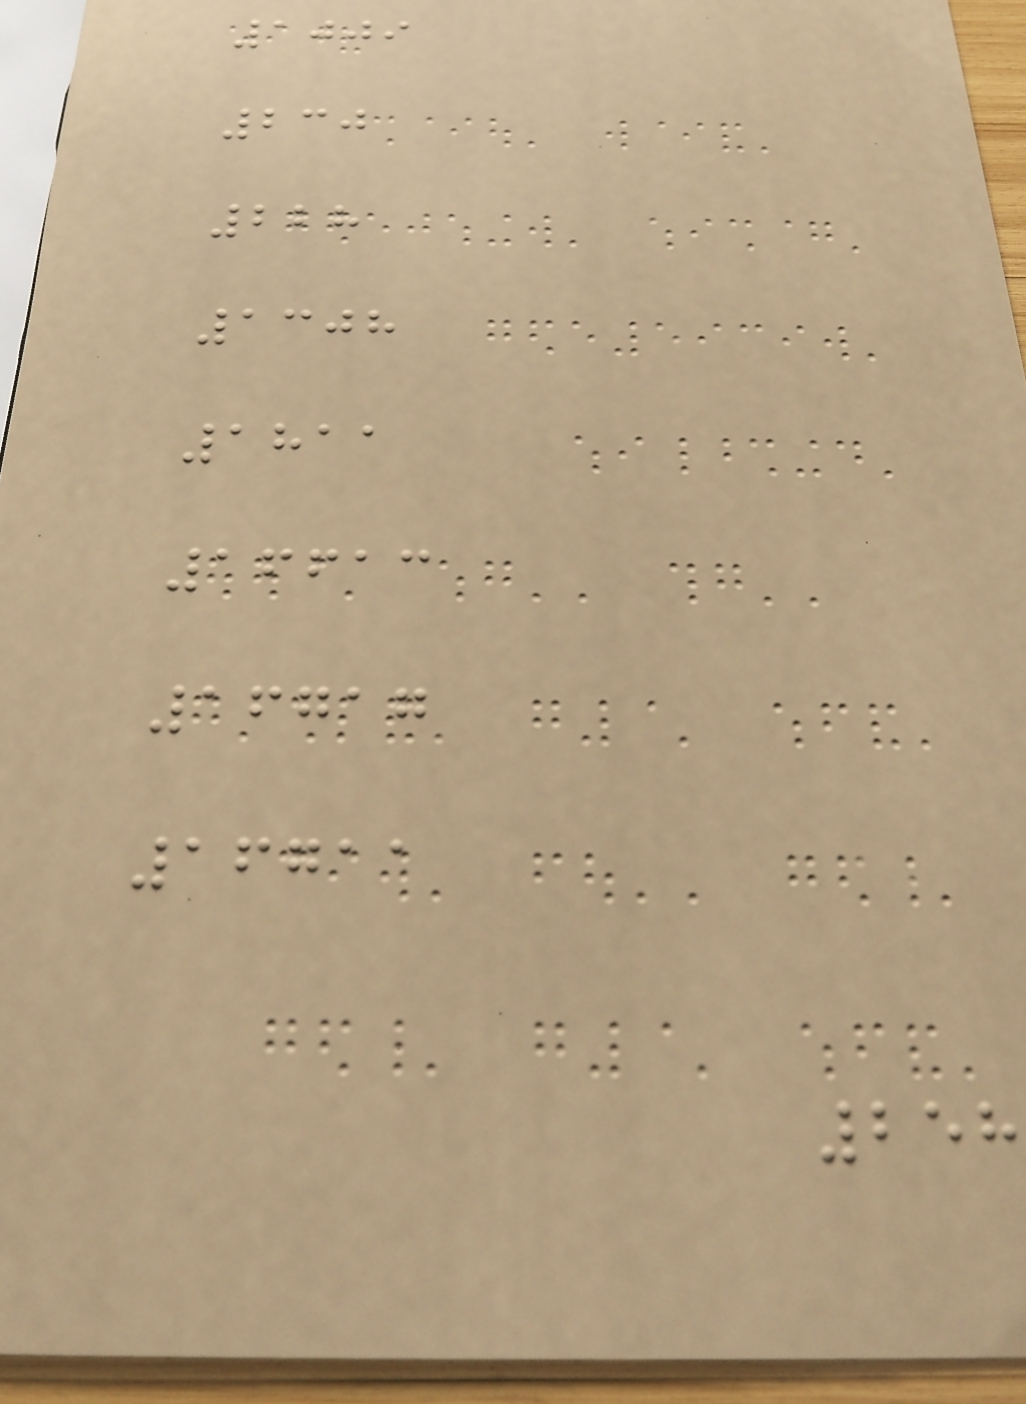1009
230
228
1308
1811
16613
16717
16711
258
